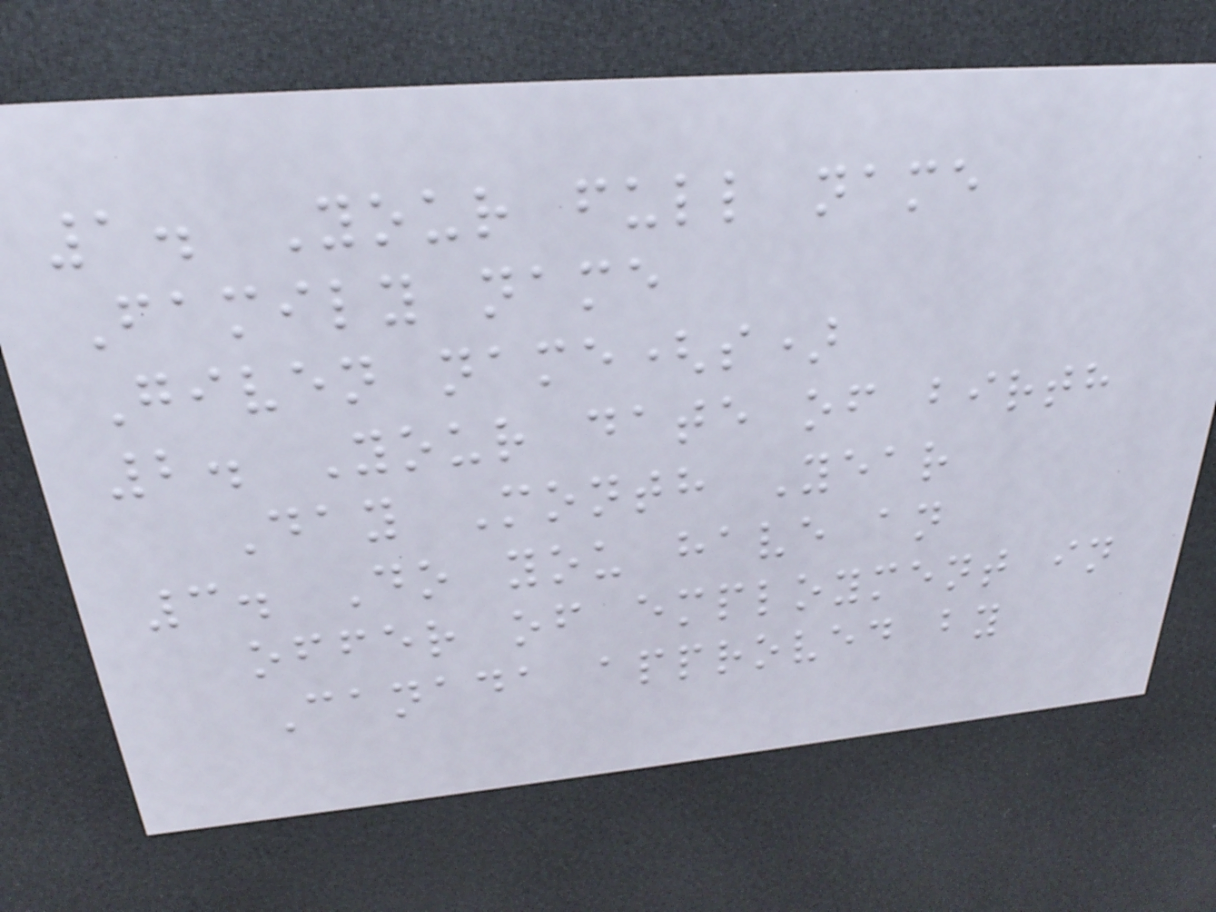1. Your full name
Family name
Given name(s)
2. Your date of birth
Day Month Year
3. Do you have an
offer of employment in
Canada approved by
